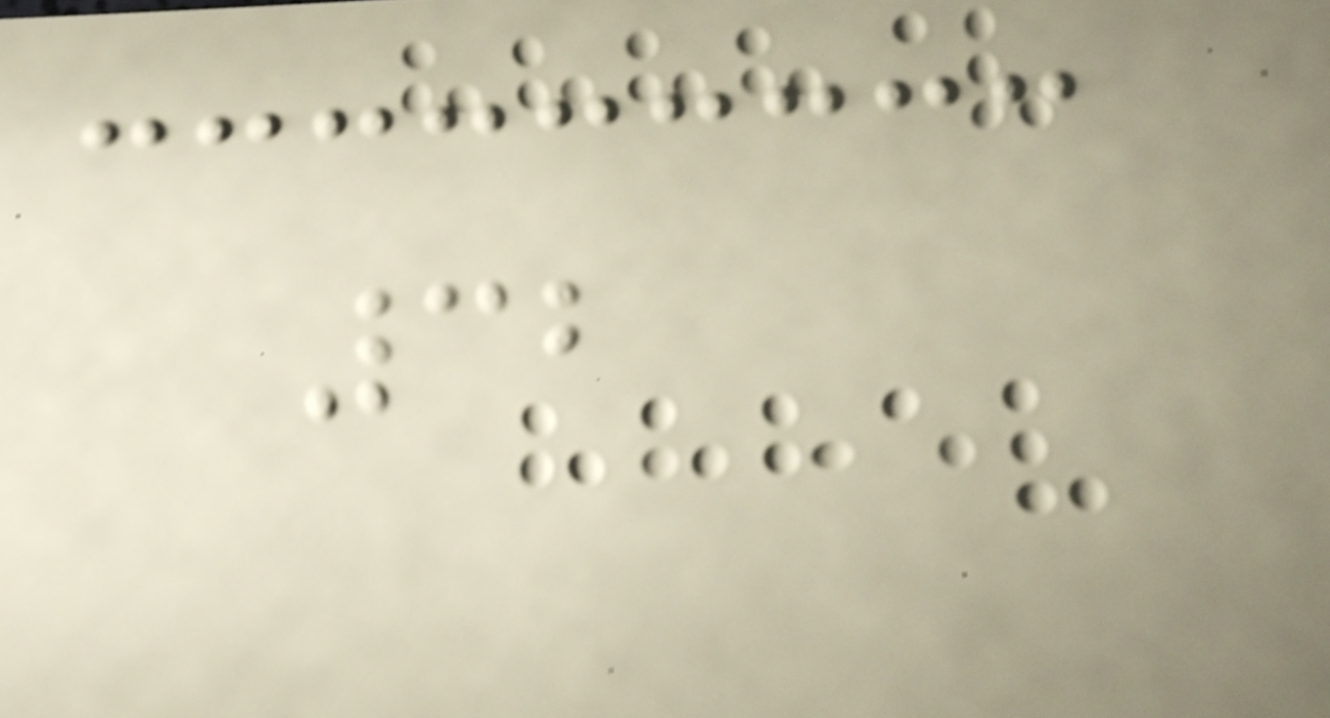32
